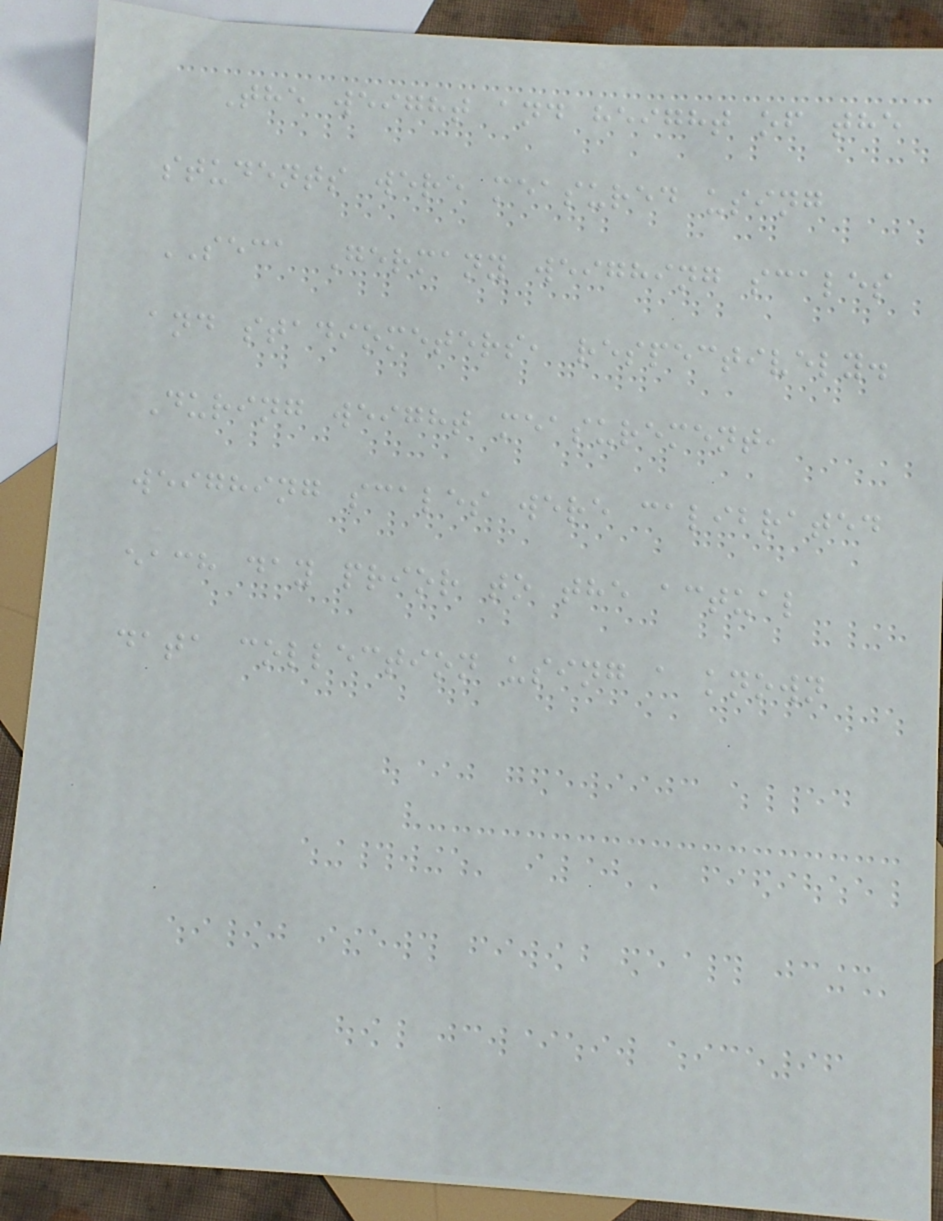The weight and height of the
students were measured using
SECA Germany weighing scales
and stadiometers, respectively.
During weight measurement,
weighing scales were calibrated
each day prior to the actual
data collection using a known
